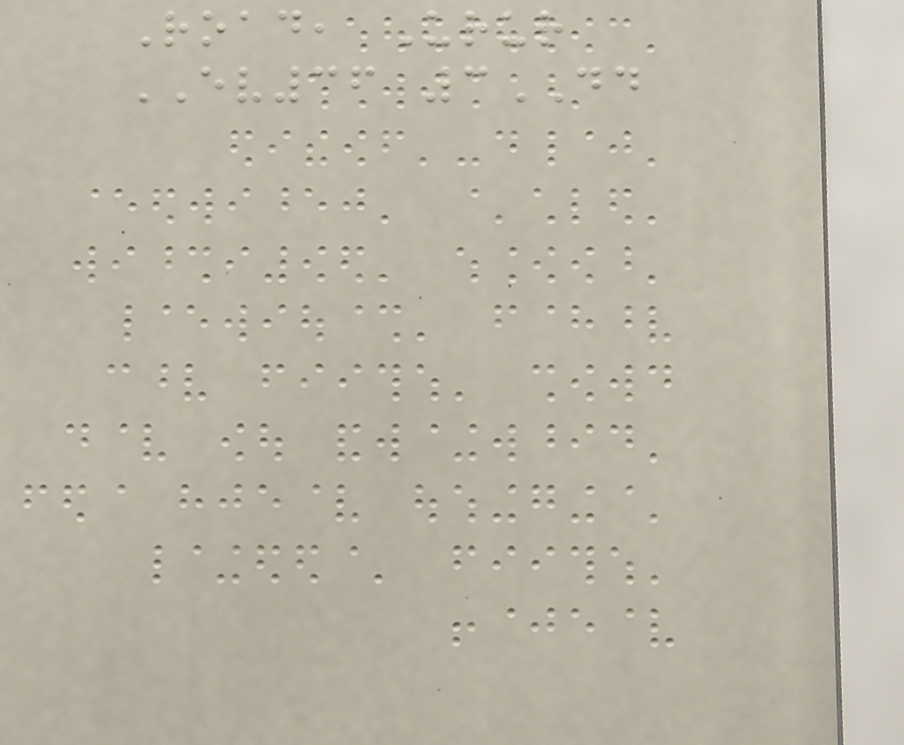Road, Urur
EV36 3DD
